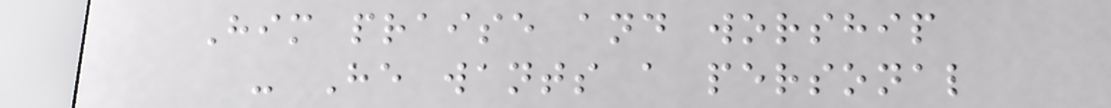Him praise and worship
- He wants a personal
